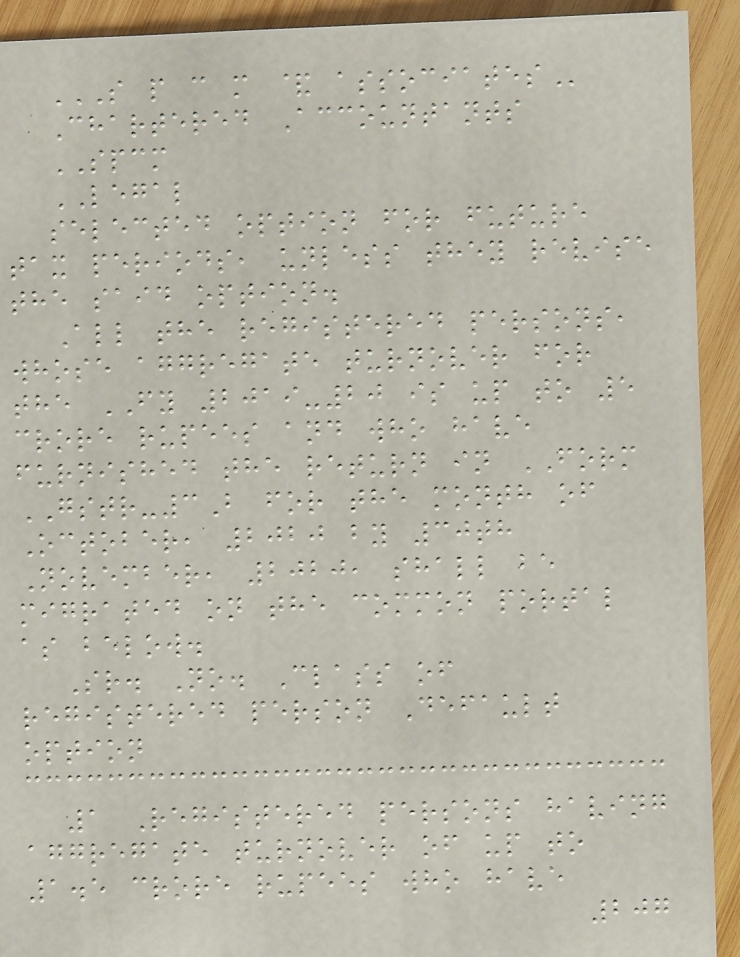S P C M & ASSOCIATES
Chartered Accountants
SPCM
LEGAL
selected option for future
tax periods, unless they revise
the said option.
All the registered persons,
whose aggregate turnover for
the FY 2019-20 is up to 5
crore rupees and who have
furnished the return in FORM
GSTR-3B for the month of
October, 2020 by 30th
November, 2020, shall be
migrated on the common portal
as below.
Sr. No. Class of
registered person Default
option
1 Registered persons having
aggregate turnover of up to
1.5 crore rupees who have
207
